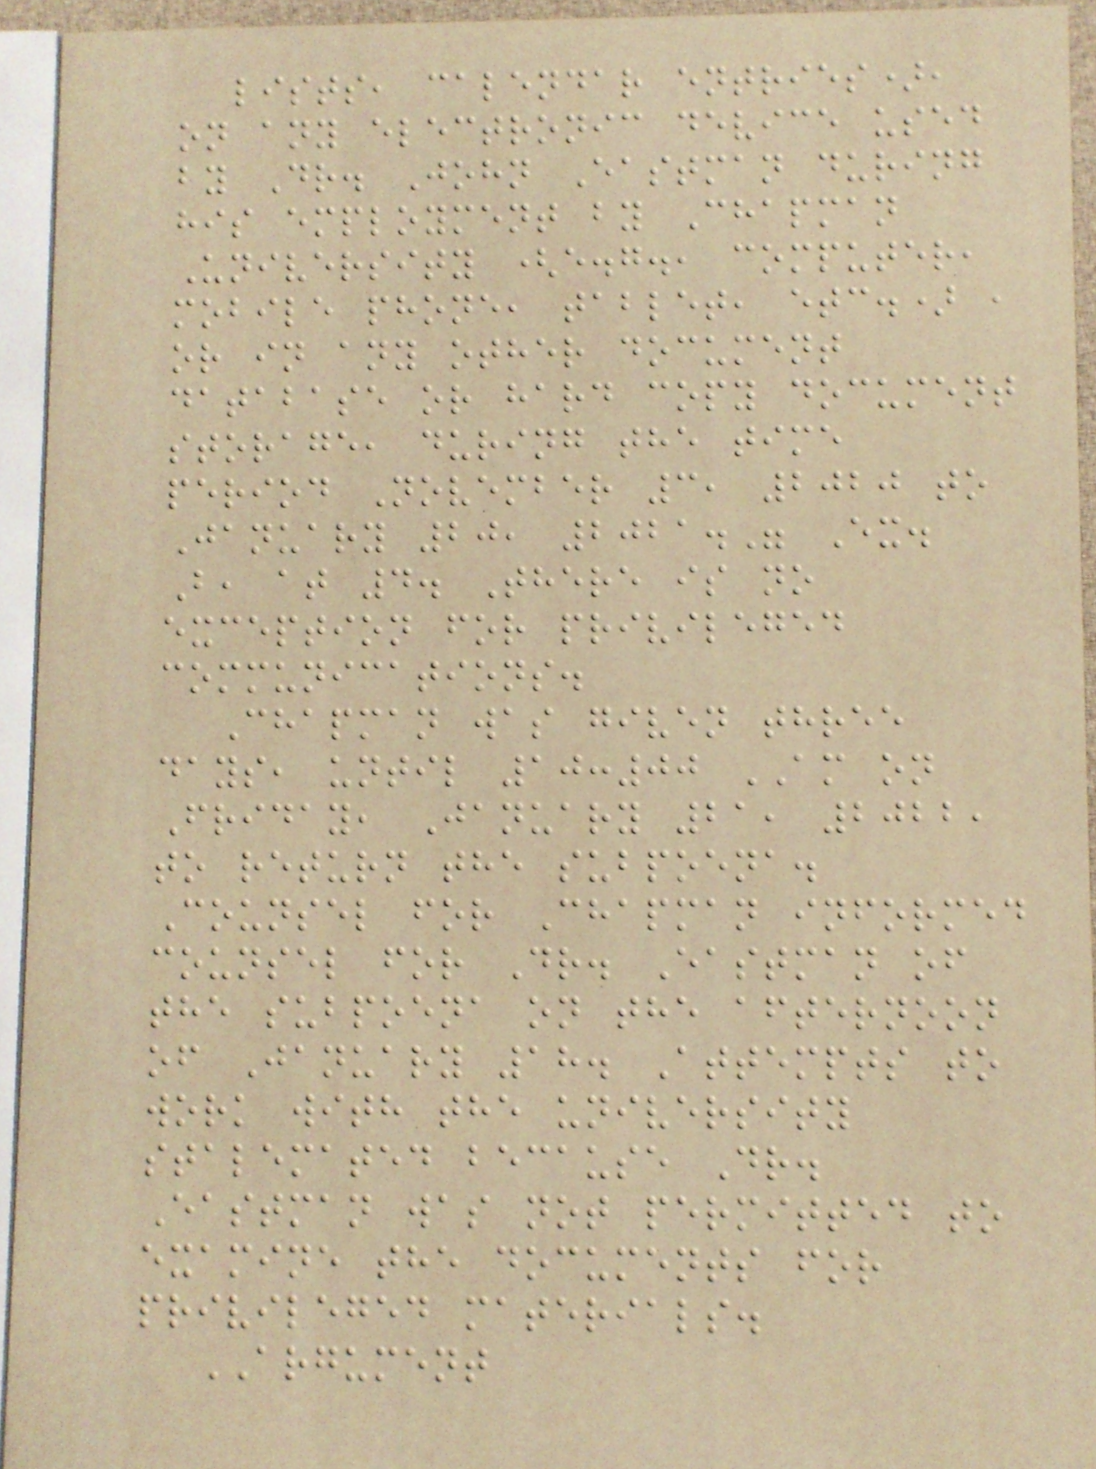lists, calendar entries),
on any electronic device used
by Dr. John Eastman during
his employment by Chapman
University (e.g., computer,
mobile phone, tablet, etc.) ,
or in any other document
database or hard copy document
storage, during the time
period November 3, 2020 to
January 20, 2021." Ex.
B, at 4. There is no
exception for privileged
communications.
Chapman was given three
days, until 10:00 AM on
Friday, January 21, 2022,
to return the subpoena.
Counsel for Chapman informed
counsel for Dr. Eastman of
the subpoena on the afternoon
of January 18. Attempts to
work with the university
stalemated because Dr.
Eastman was not permitted to
examine the documents for
privileged materials.
ARGUMENT
